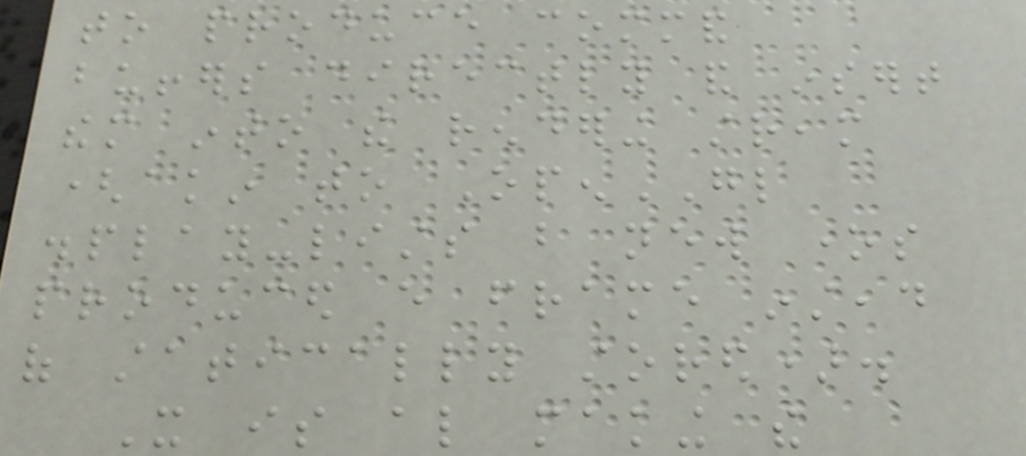to produce command
buffers directly and insert
them into the rendering stream
(akin to OpenGL
display-lists but new ones
produced every frame instead
of statically stored).
It is also making the
